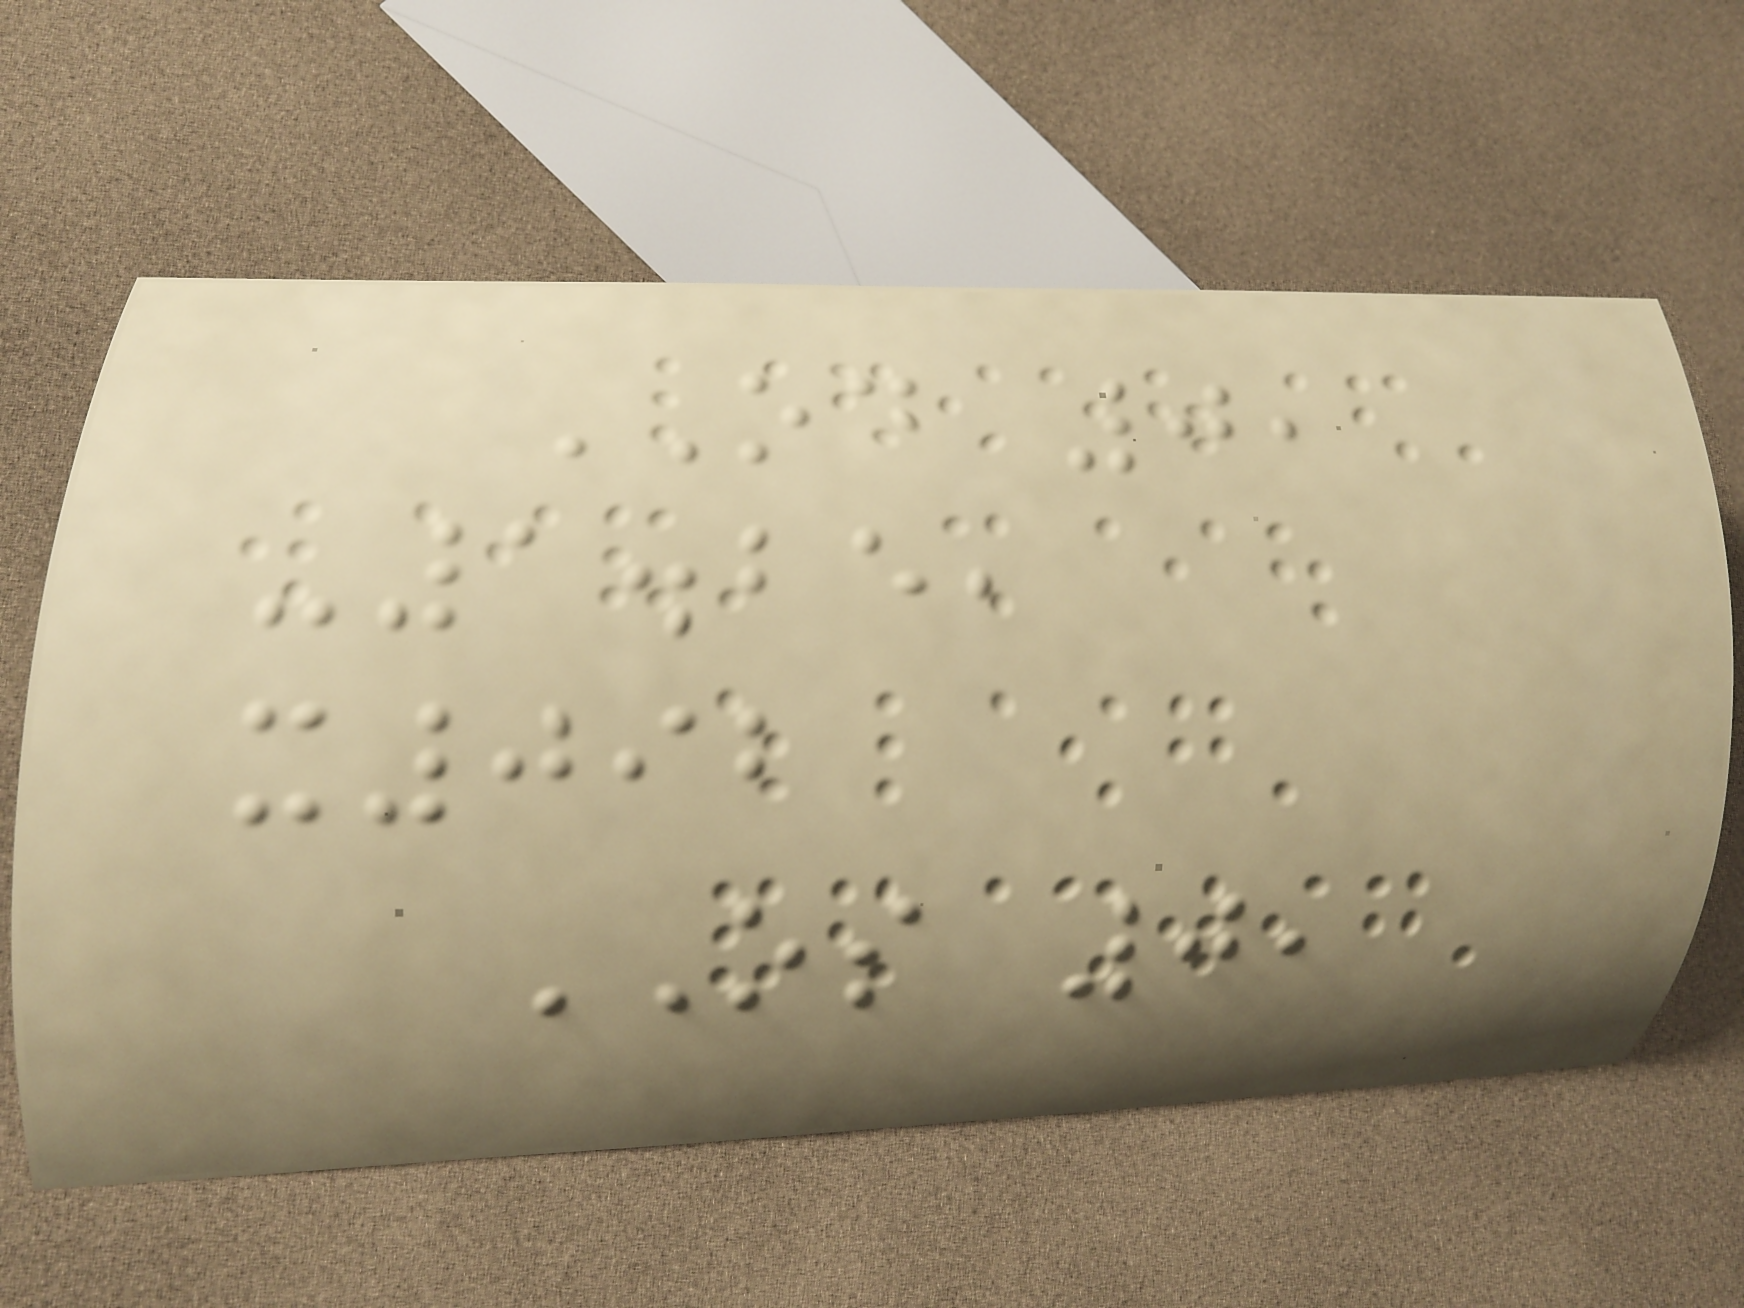OD 0,
-1.25,
x092
OS 0,
